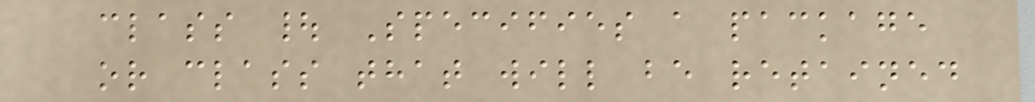class | Specifies a package
or class that will be retained
